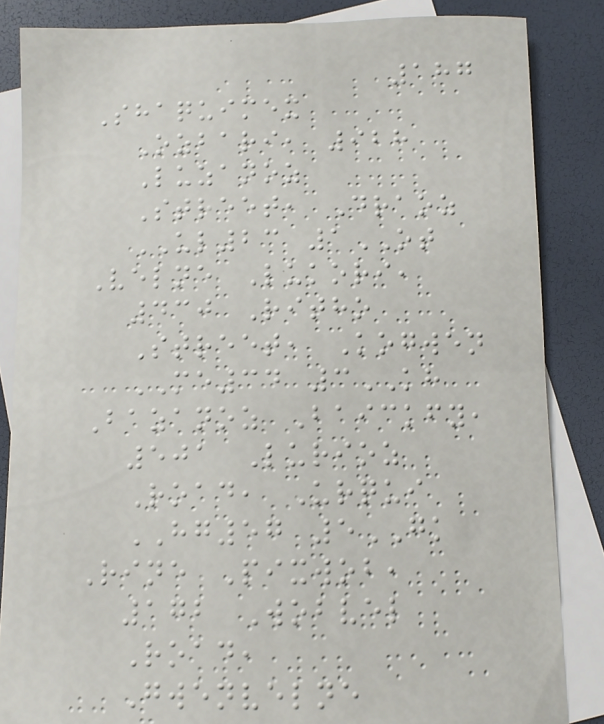187
Shaquimex
Ozbari, 928
Luzanoz
Street, Draoz
UL23 1OT
Velne Lukori,
430 Ritho
Street, Kogwen
ME34 3KH
Bazanoz Baickfy,
501 Lurioz
Road, Urqui
HG57 5GK
Rine Pixwob,
172 Wobvel
Road,
Gwenvelne
